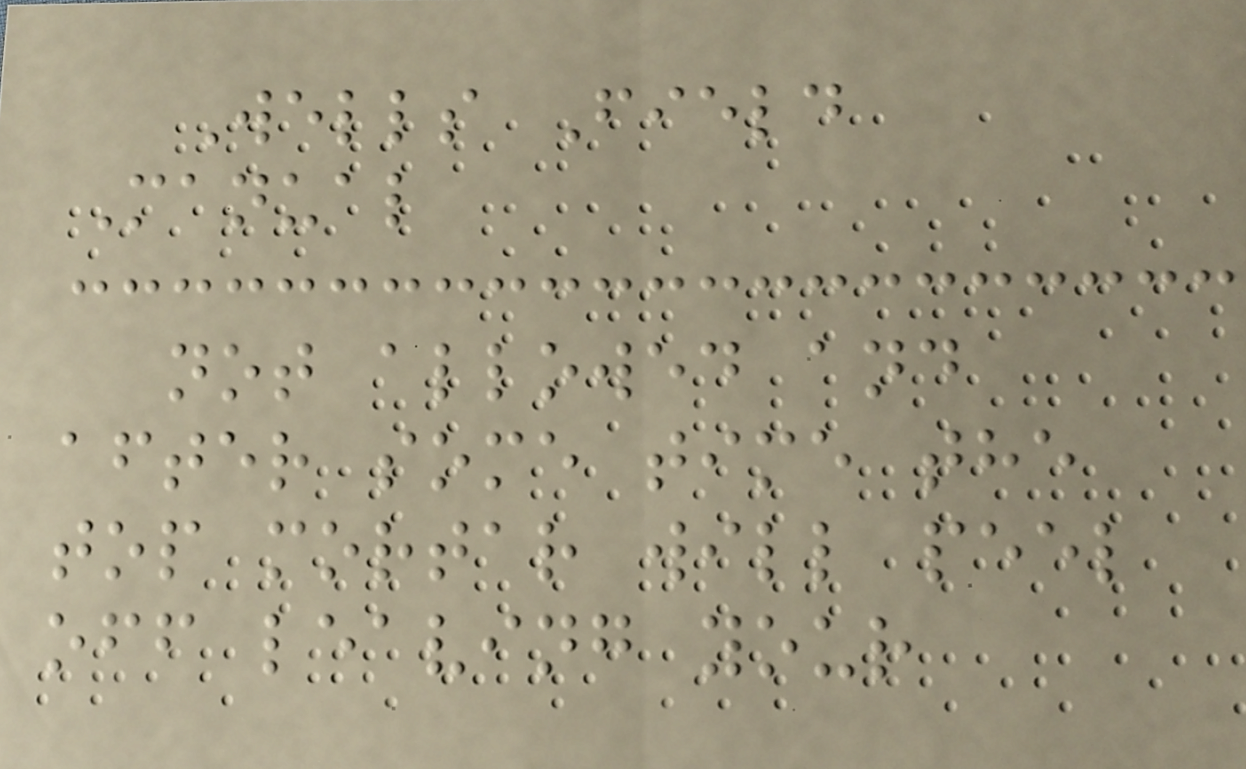Wells Field
Manual
not allowed and
after some time the
top mortar will peel
off leaving your
